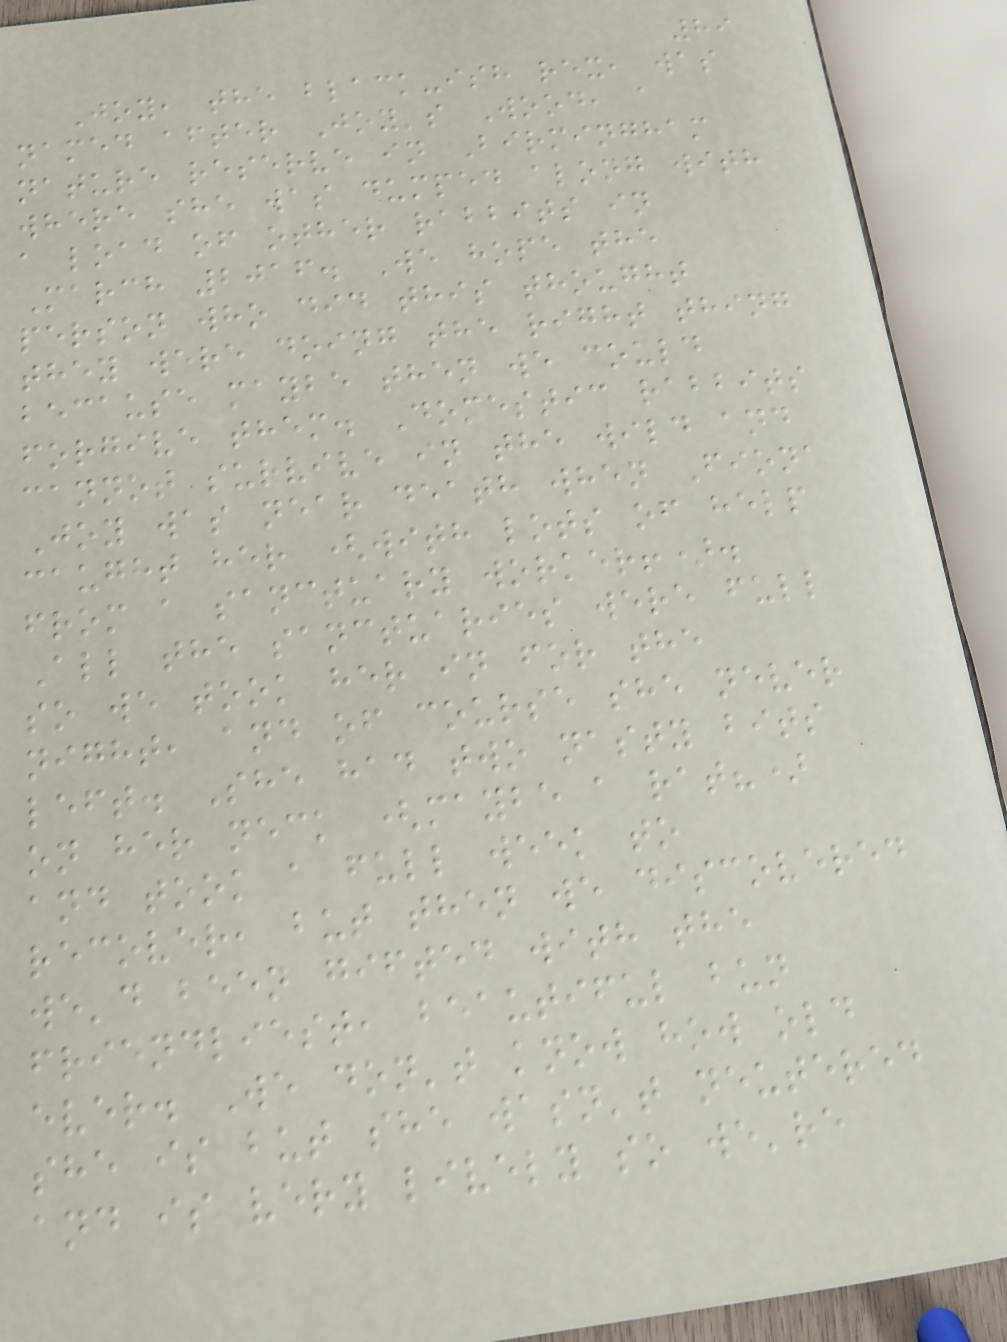89
Joy, the black-ish rex, was
named after Joy's Wood, a
nature reserve in Birmingham
where she was dumped along with
a load of other rabbits in
March 2016. We hope the
person who did this thought
they were doing the right thing
because maybe then we could
forgive them. Domestic rabbits
cannot survive in the wild and
Joy was near death when Fiona
caught her (with lots of help
from a sanctuary worker!).
All the sanctuaries were full
so we took her in for the
night, and of course she never
left. She had two nasty bits
on her neck (maybe a rat?)
and took a full week to
recover, but then we discovered
we'd been gifted with the
friendliest, beautiful bun
ever. We don't know how old
she is but she wasn't neutered
and is very lively so we're
